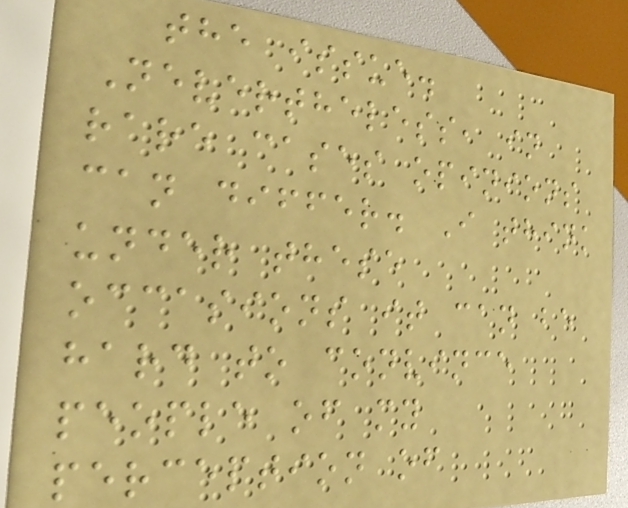the issue.
Nevertheless, in
rare cases opinions
can differ. I think
under these
occasions it can be
hard to convince
people of my
perception of
